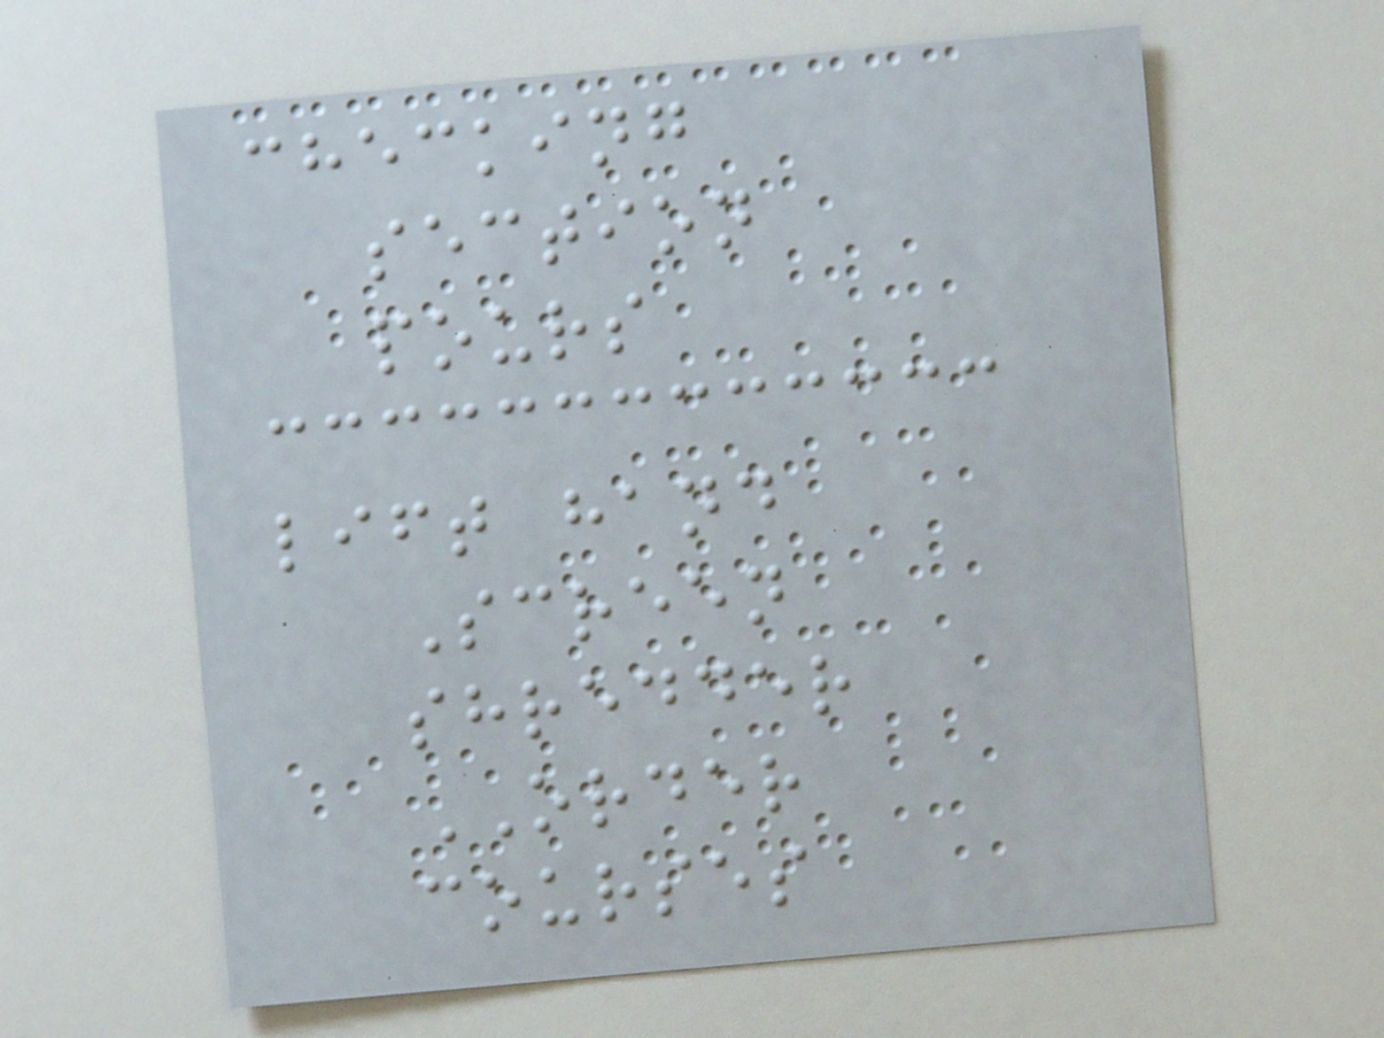checking
section
pours
lift hand
Screen
shredder
ORDER
courses
